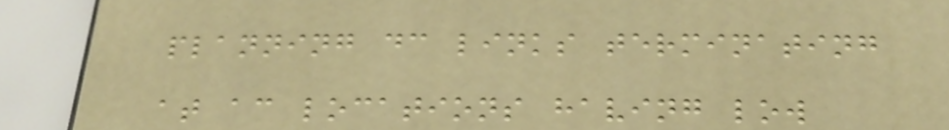planning dc links terminating
at ac locations having low
